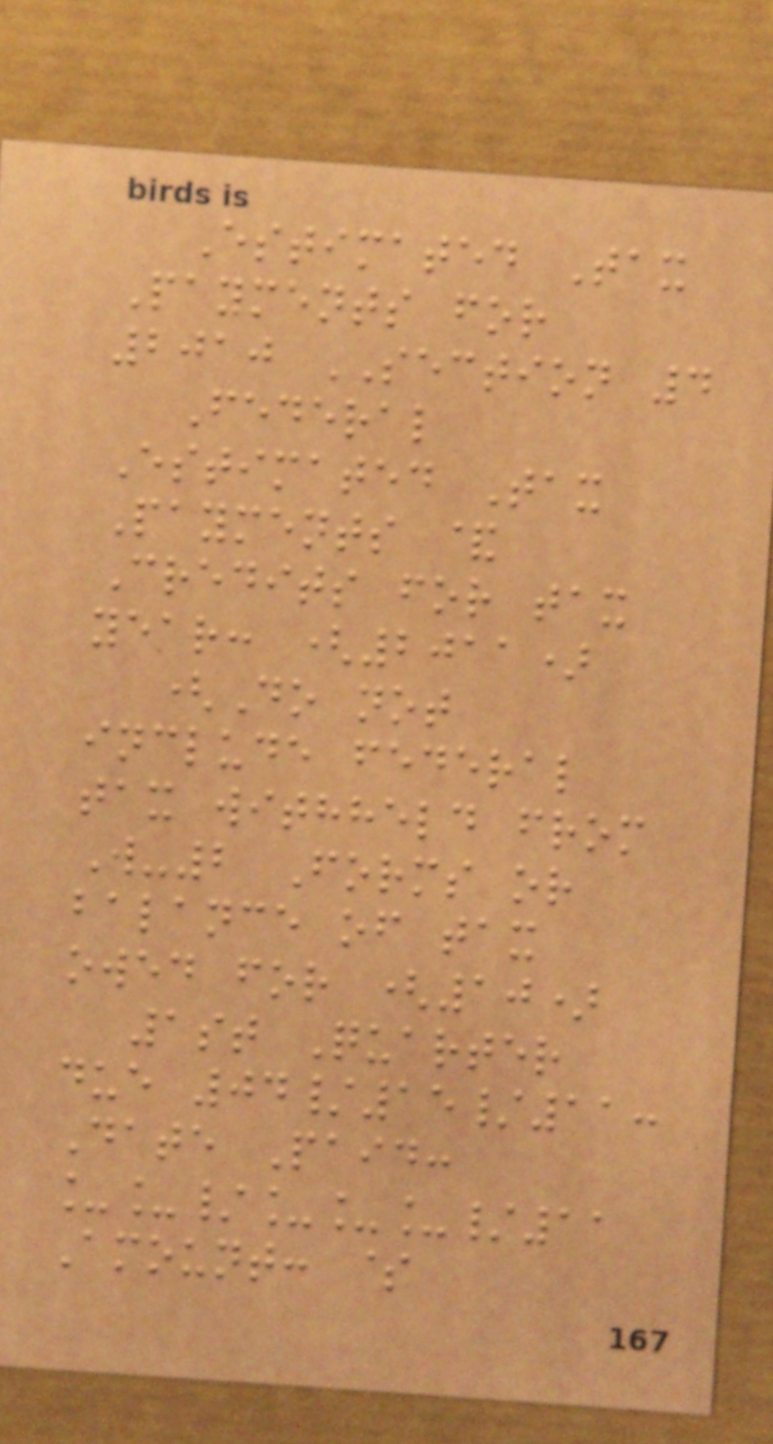Estimated Tax
Payments for
2010 SECTION 4
Federal
Estimated Tax
Payments &
Credits for tax
year: (2011)
(Do not
include federal
tax withheld from
W-2 Forms or
balance of tax
owed for (10)
1st Quarter
due 04/15/11:
Date Paid:
__/___/11
Amount: $
